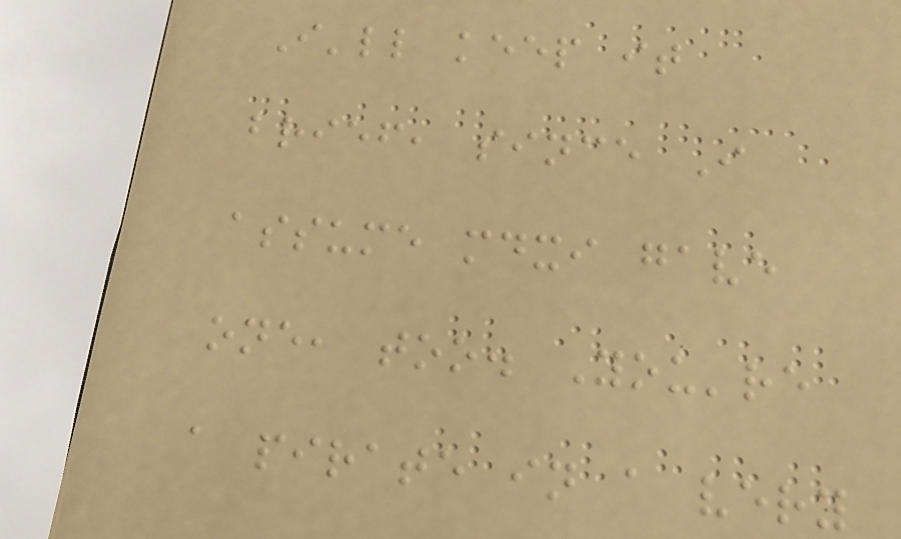I'll keep it
brief, since I
assume mdxi gave
one, too. You're
a pirate in a very
